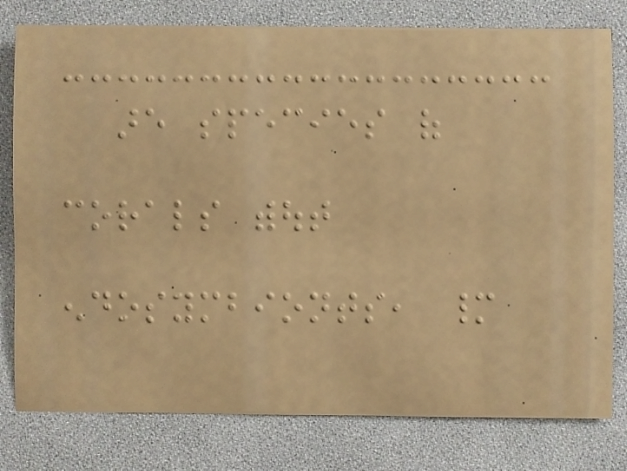are species of
corals without
endosymbionts, many
